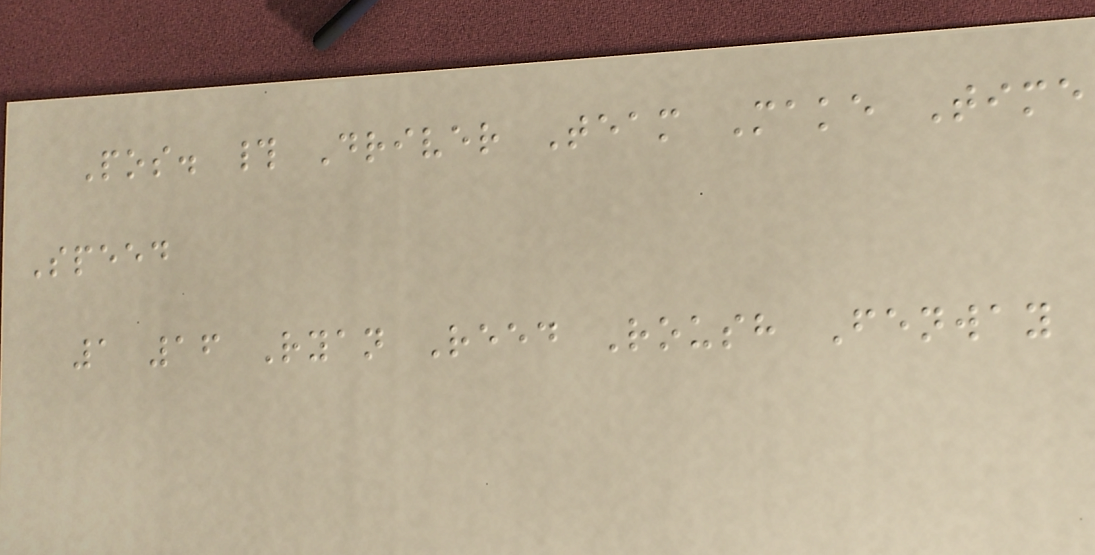Pos. # Driver Team Make Time
Speed
1 16 Ryan Reed Roush Fenway
